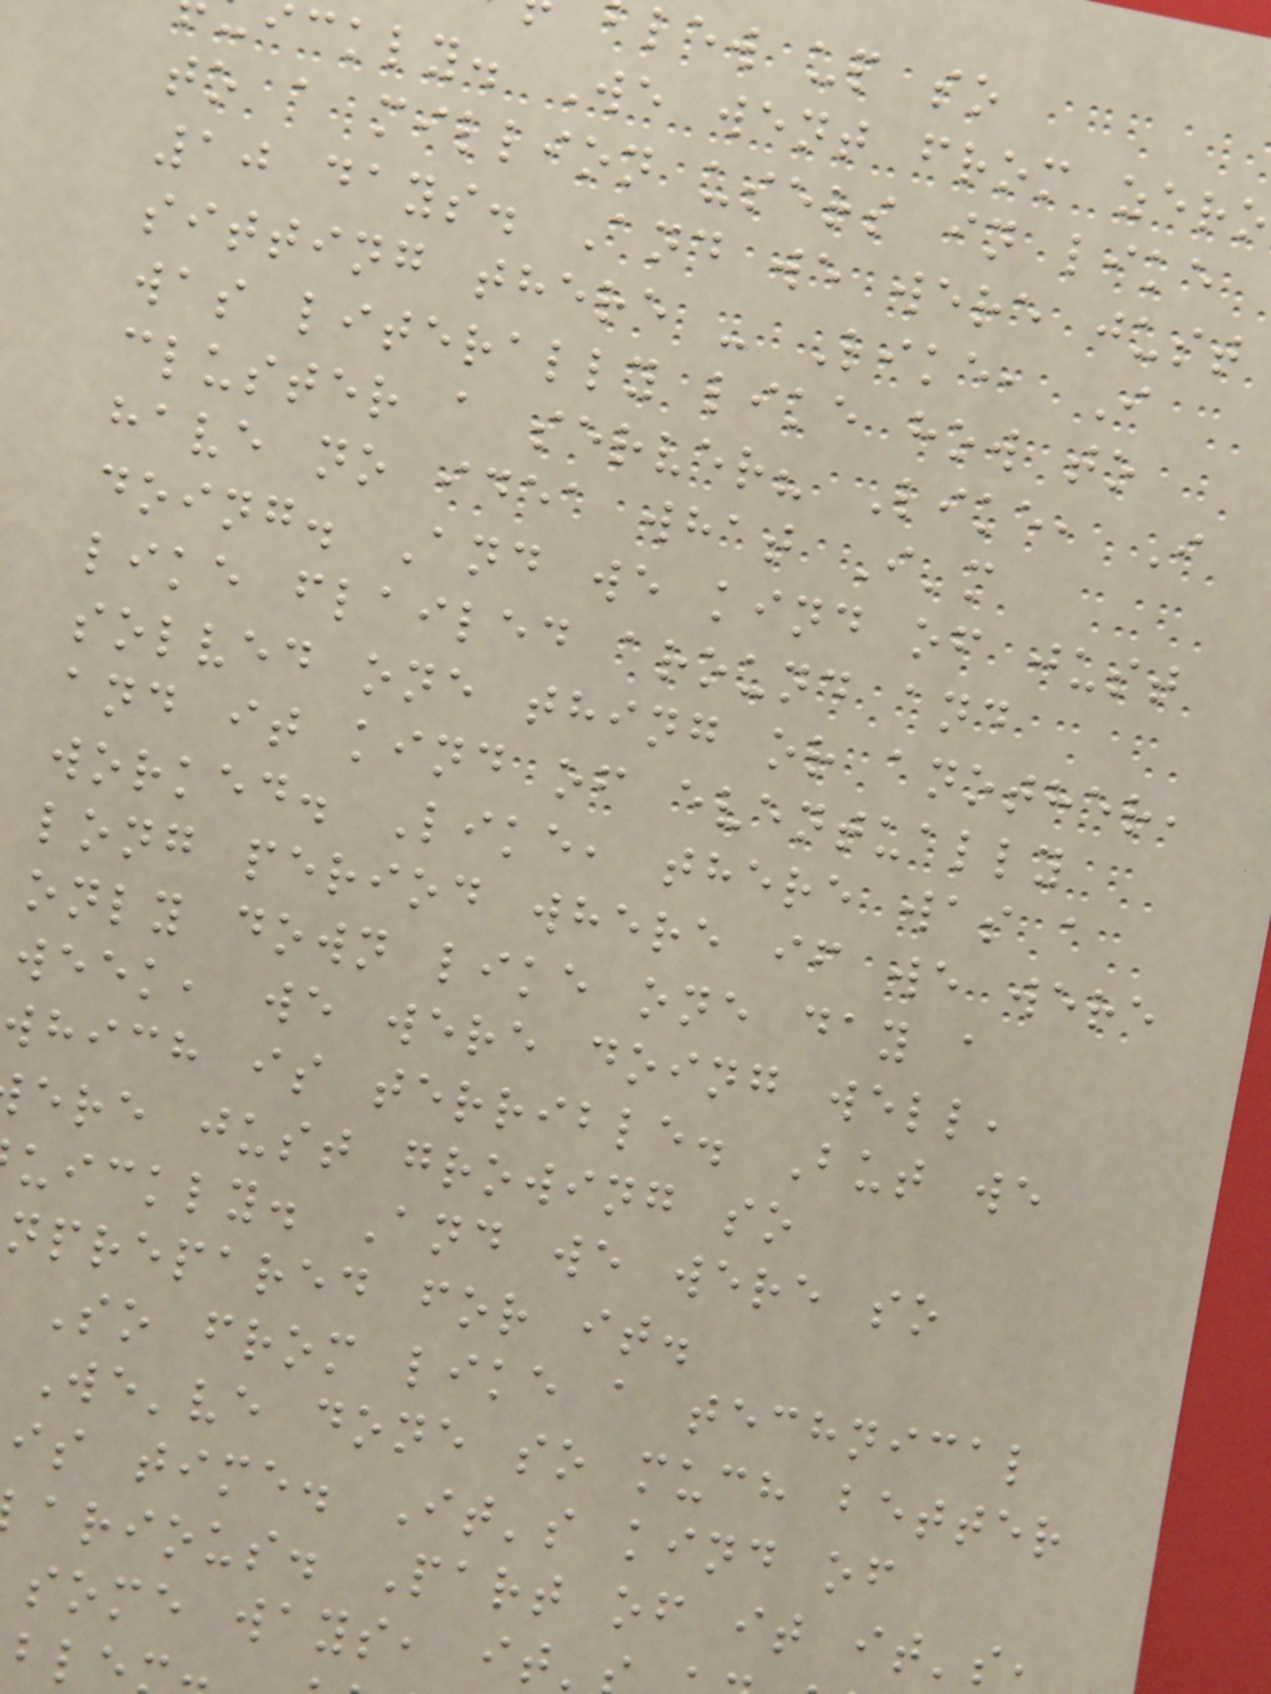lew up so
ckly. We went from zero
to a million users in like
10 days. And we were just
sitting there - Like, I
was literally like how to
cluster a server? Like, I
have no idea what I'm
doing. And we kind of just
like flailed around and
solved one thing or another,
and it kind of eventually
worked. Like, there was a
long period where if we were
only down like one day a
week, we were doing well,
which is terrible. But we
ere just growing so
uickly. And we were so
nprepared for it.
So from like a technical
We've done so much better
is time. It's kind of
arious. Part of it it's
some ways, it'
